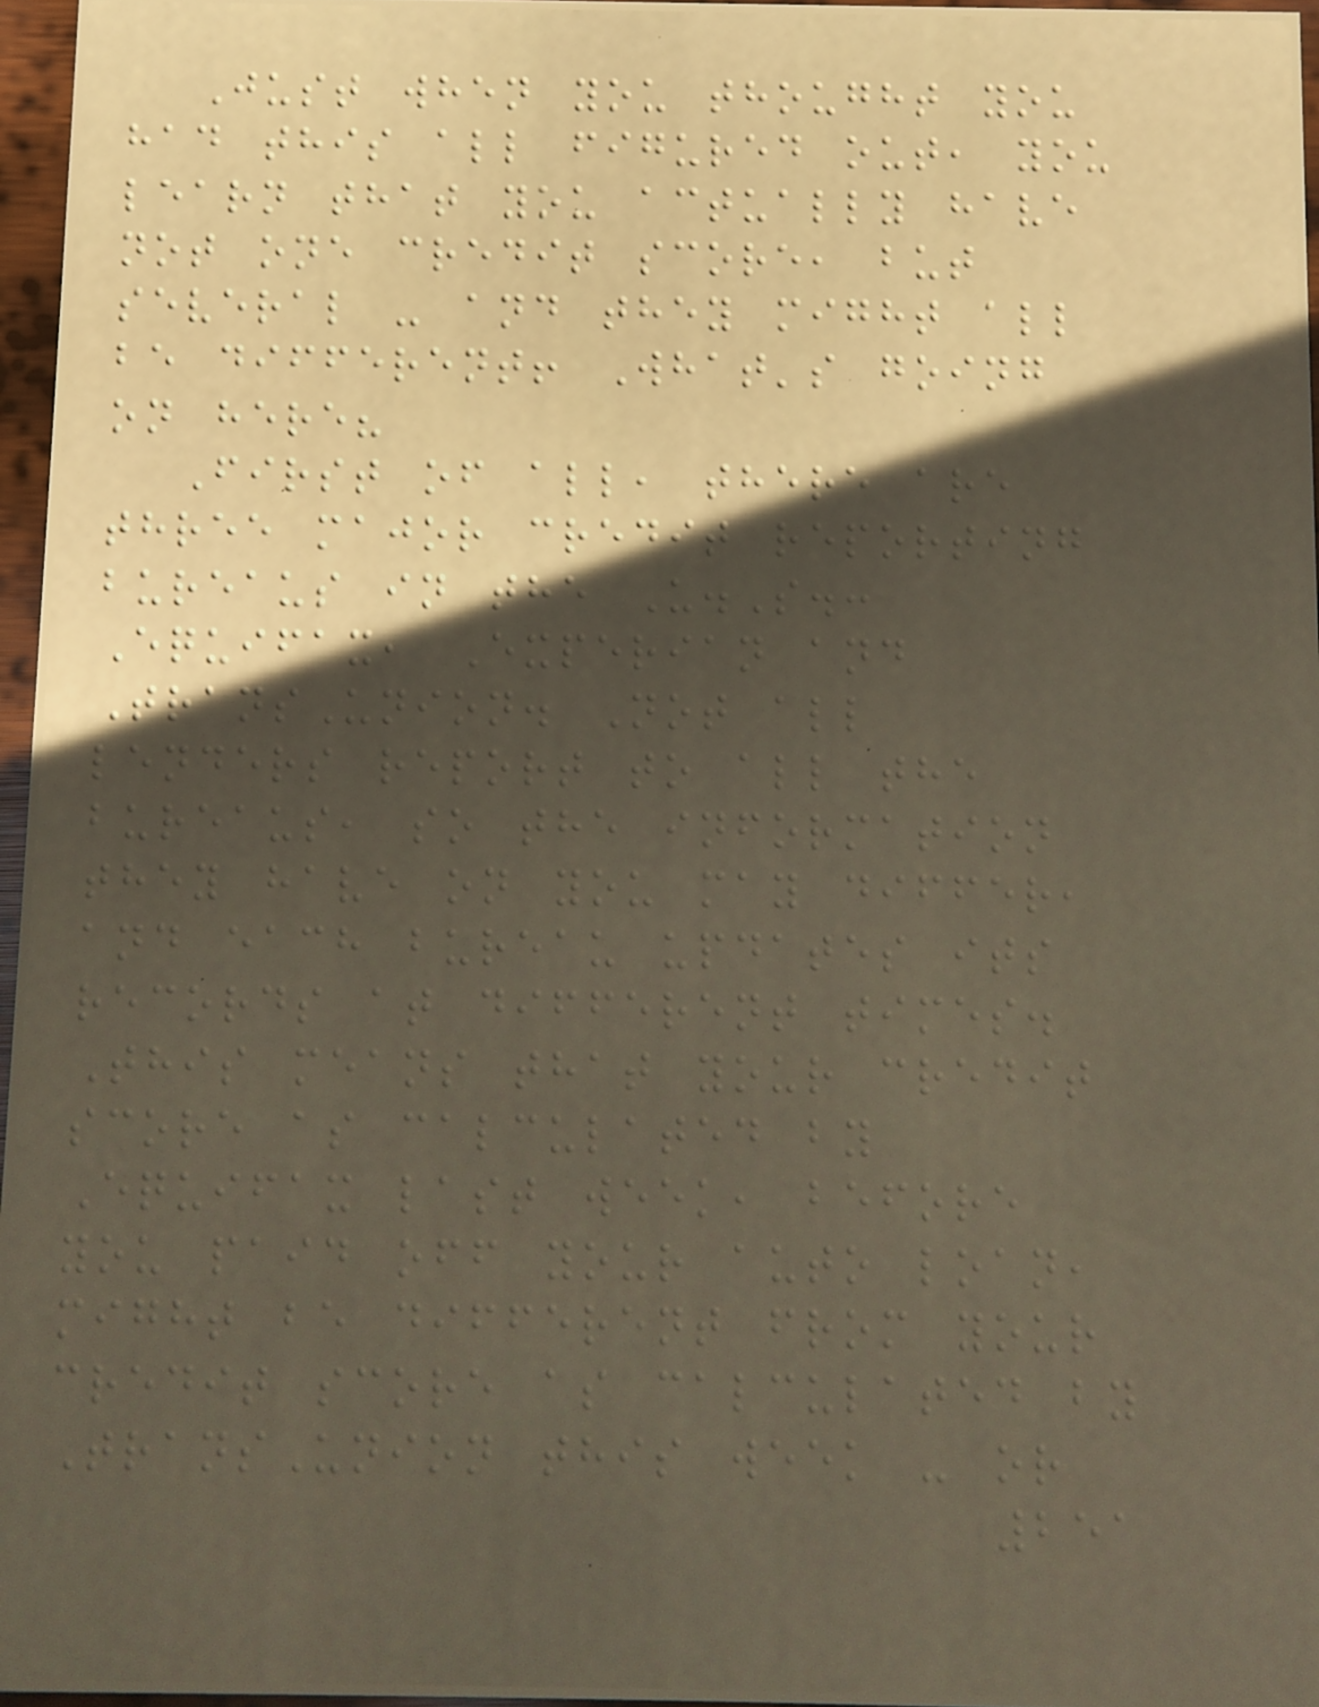Just when you thought you
had this all figured out, you
learn that you actually have
not one credit score, but
several - and they might all
be different! What's going
on here?
First of all, there are
three major credit reporting
bureaus in the U.S.:
Equifax, Experian and
TransUnion. Not all
lenders report to all the
bureaus, so the information
they have on you may differ,
and each bureau updates its
records at different times.
This means that your credit
score as calculated by
Equifax last week, before
you paid off your auto loan,
might be different from your
credit score as calculated by
TransUnion this week - or
251
